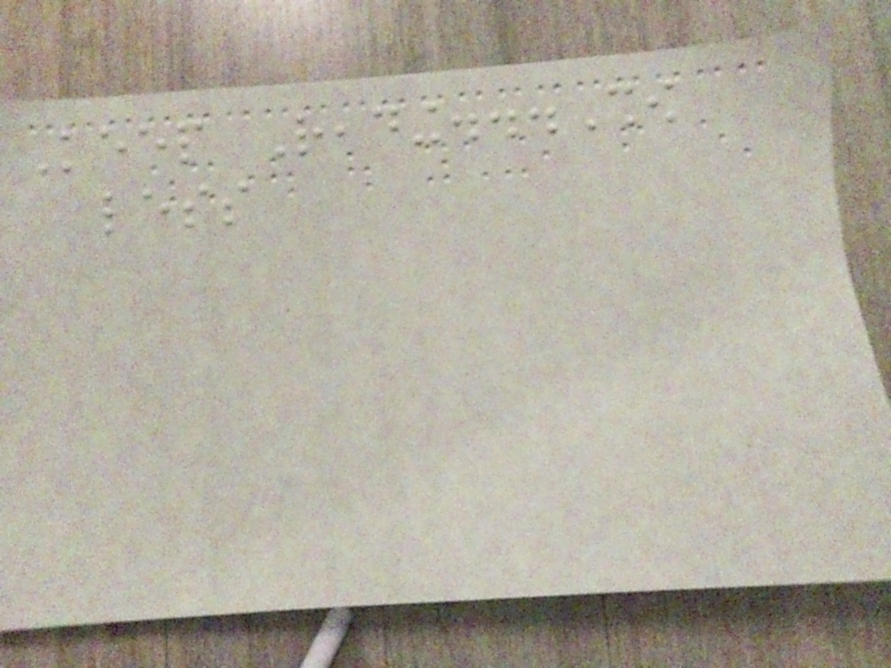Keep Reading...Show
less
